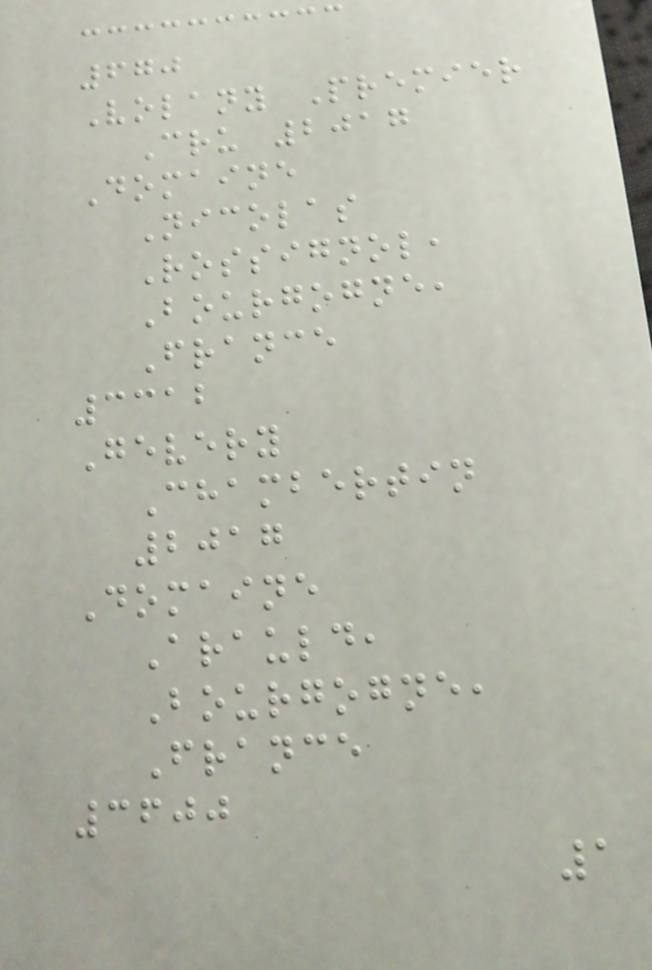670
Volany Premier
Cru 2017
Domaine
Nicolas
Rossignol,
Bourgogne,
France
3312
Gevery
Chambertin
2017
Domaine
Arauld,
Bourgogne,
France
3600
1
